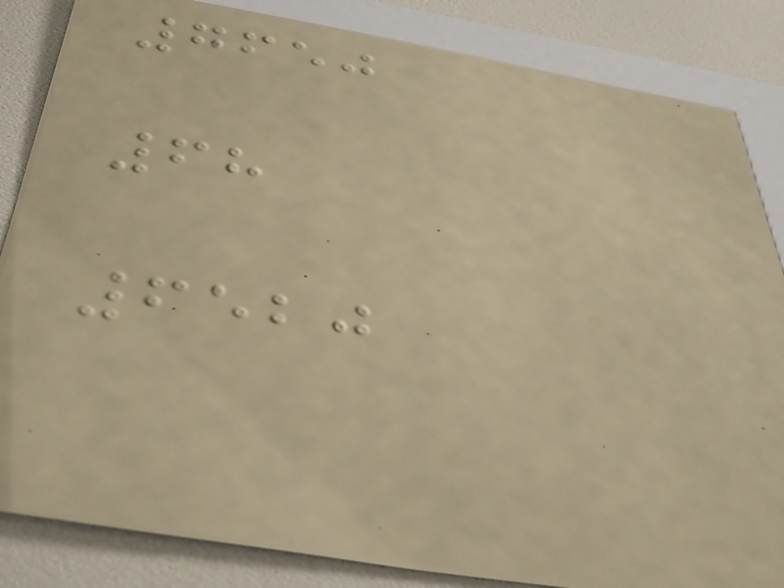7650
68
6520
